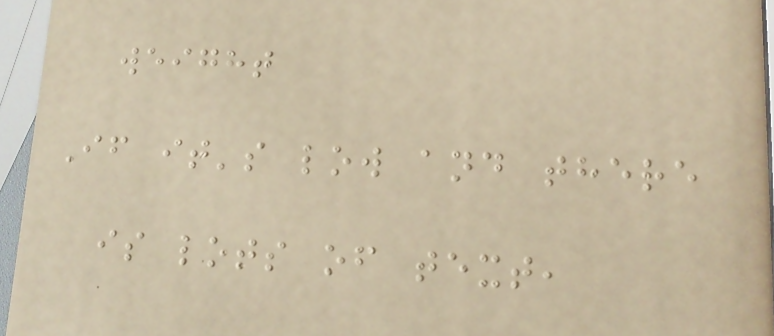weight
If it's low and there
is lots of text,
